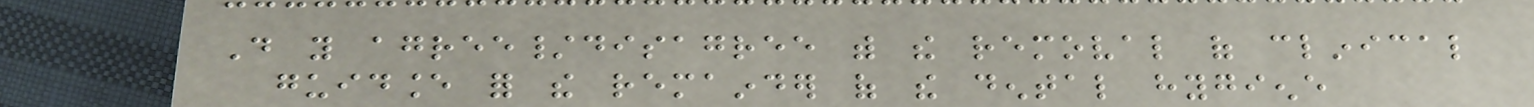Do you agree/disagree with the removal of clinical
guidance for the remainder of the dental hygiene
